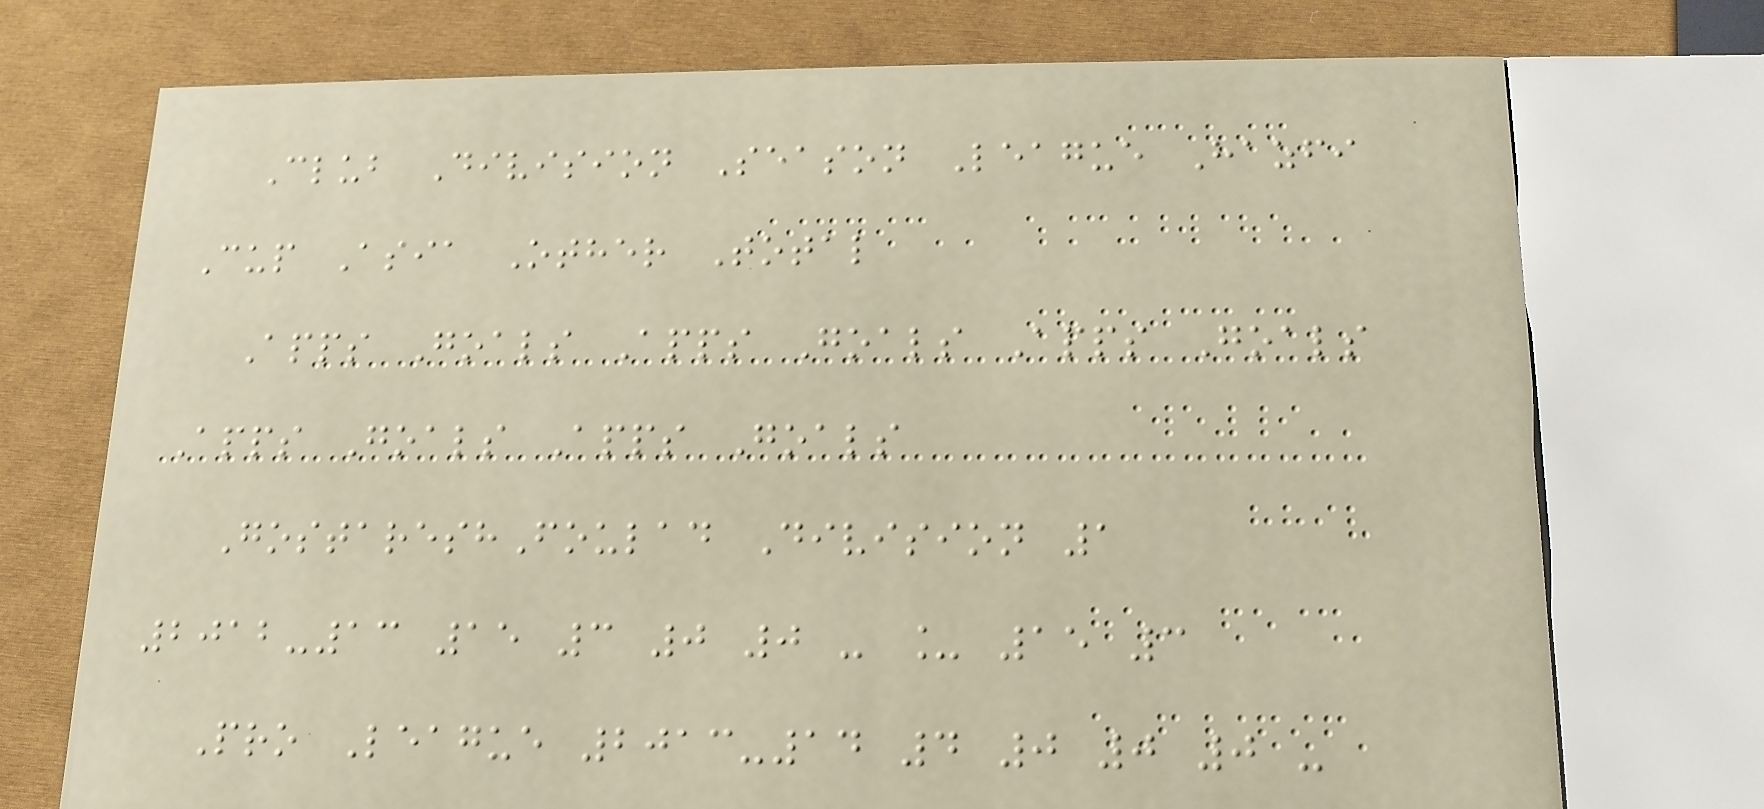Club Division Season League Hazfi
Cup Asia Other Total
Apps Goals Apps Goals Apps Goals
Apps Goals Apps Goals
GostareshFoulad Division 1
2012-13 15 3 0 0 - _ 15 3
Pro League 2013-14 4 0 0 0 -
